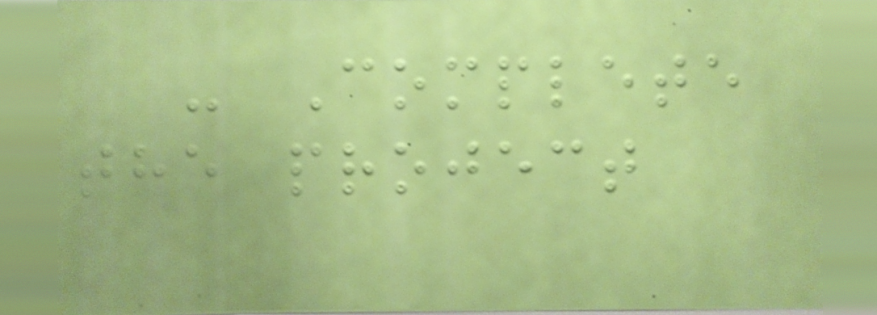- Complete
the project
